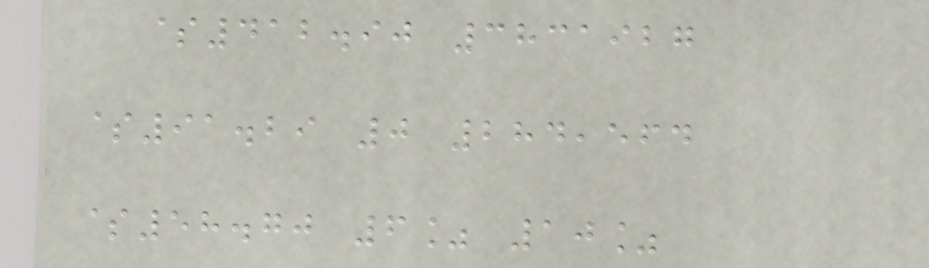$412.90 3831927
$91.29 0 284,564
$58.70 6% 10%
